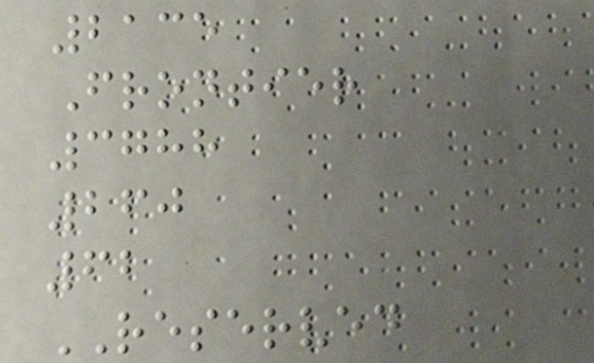2135
Frontier
3788
260
62
RESERVED
